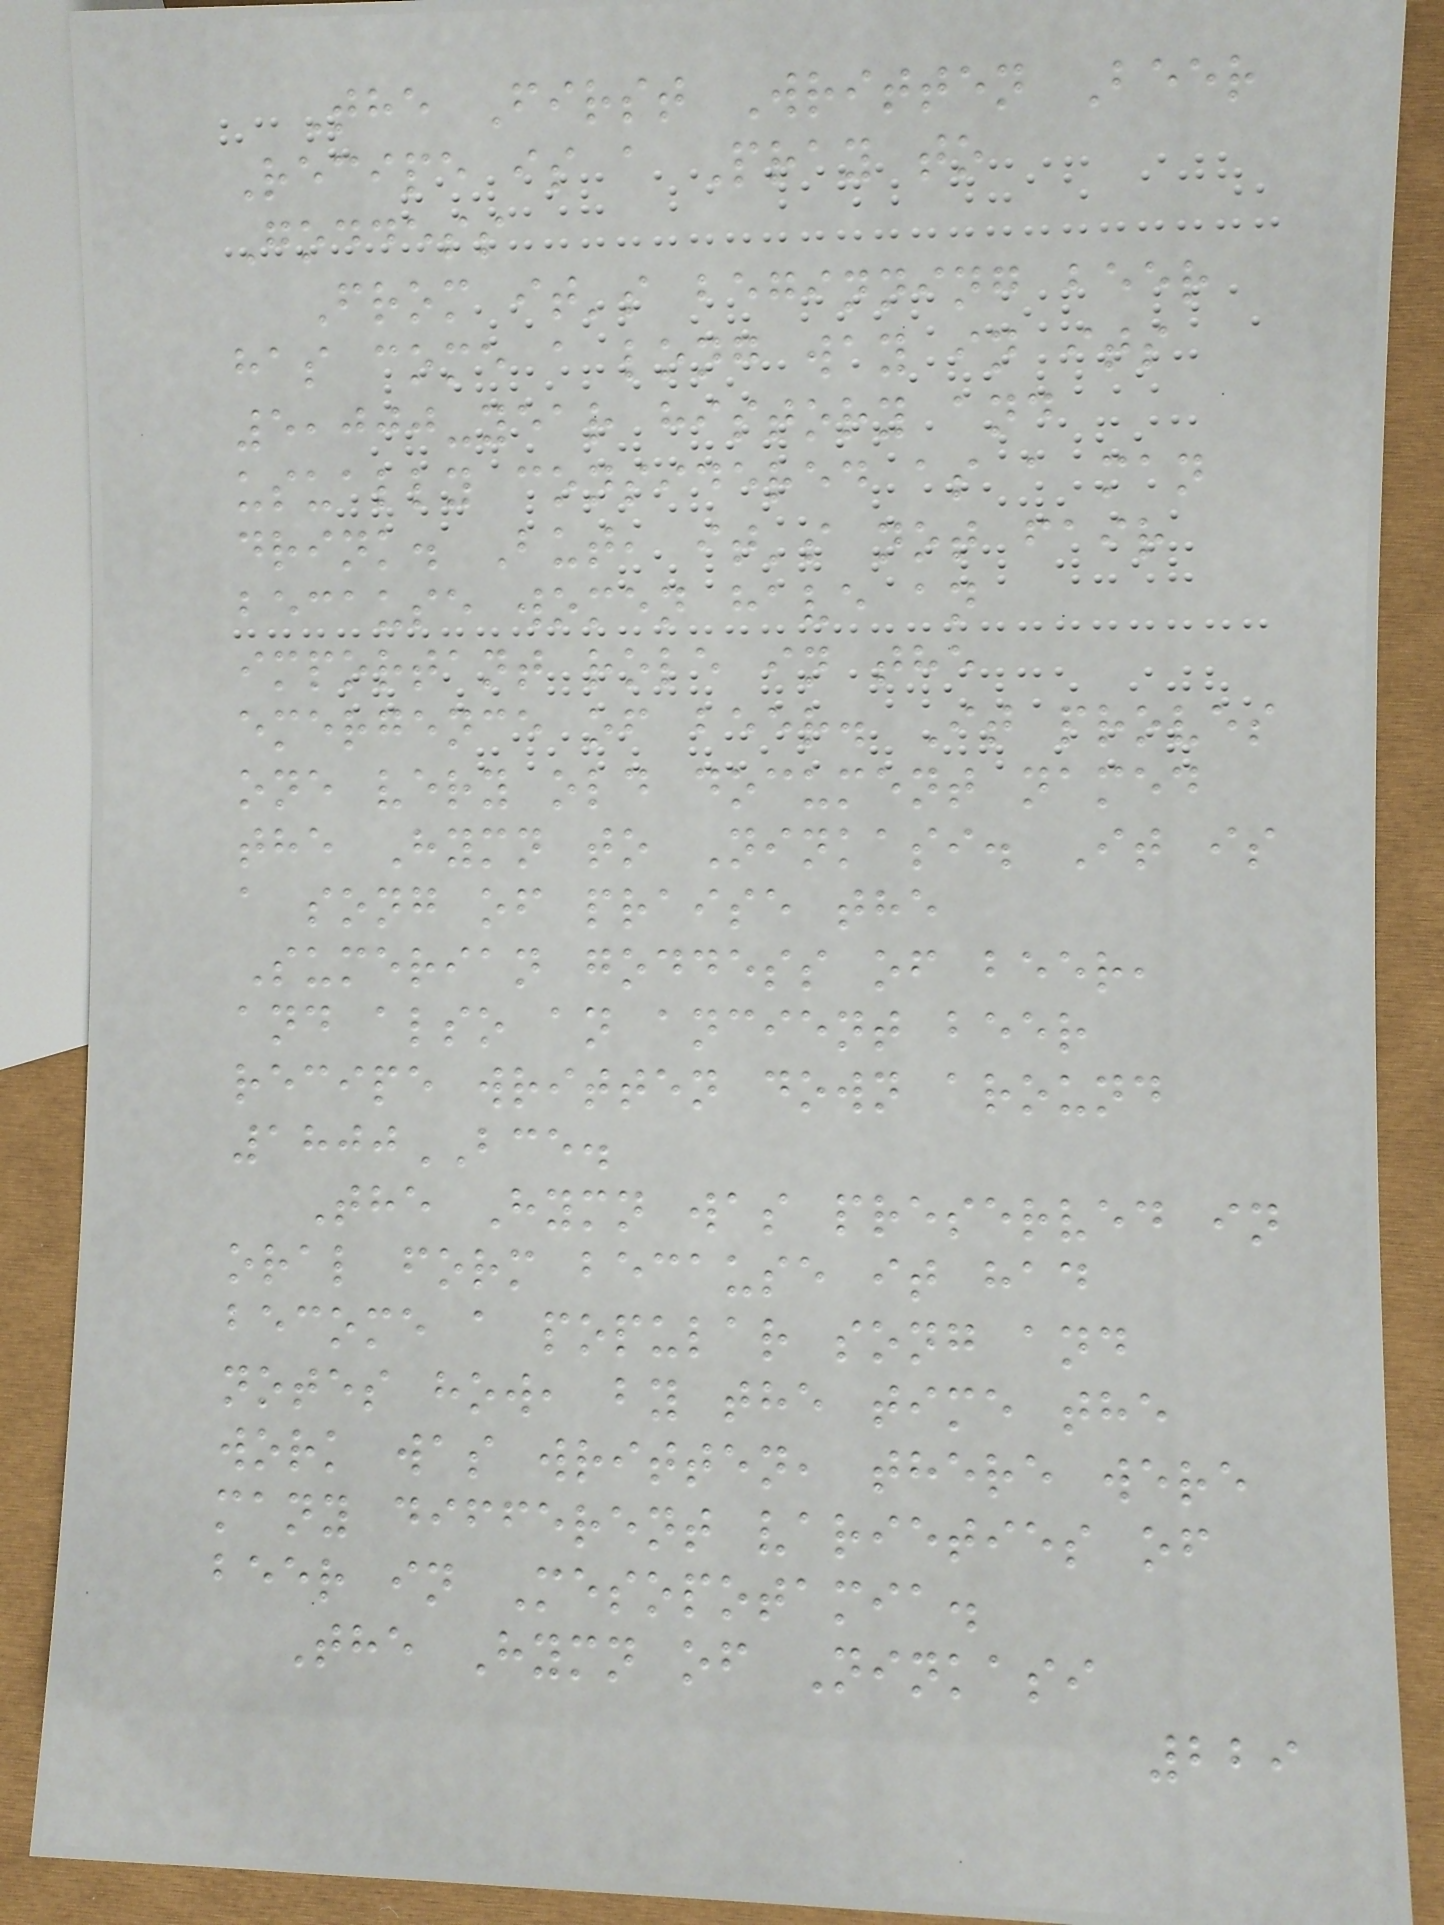The First Written Beer
Recipe is a Pray to
Goddess
From it's beginning beer
has come a long way in its
5,000-year history and
usually considered as a man
drink. But, it's not fair
because women have an
important role in the
emergence of beer. It proves
one very old document named
the Hymn to Ninkasi. It is
a song of praise the
Sumerian goddess of beer,
and also an ancient beer
recipe written down around
1800BCE.
The Hymn was preserved in
oral form because it had
become a popular song and
notes how, by the time the
work was written, there were
many different varieties of
beer in Mesopotamia.
The Hymn of Ninkasi
229
